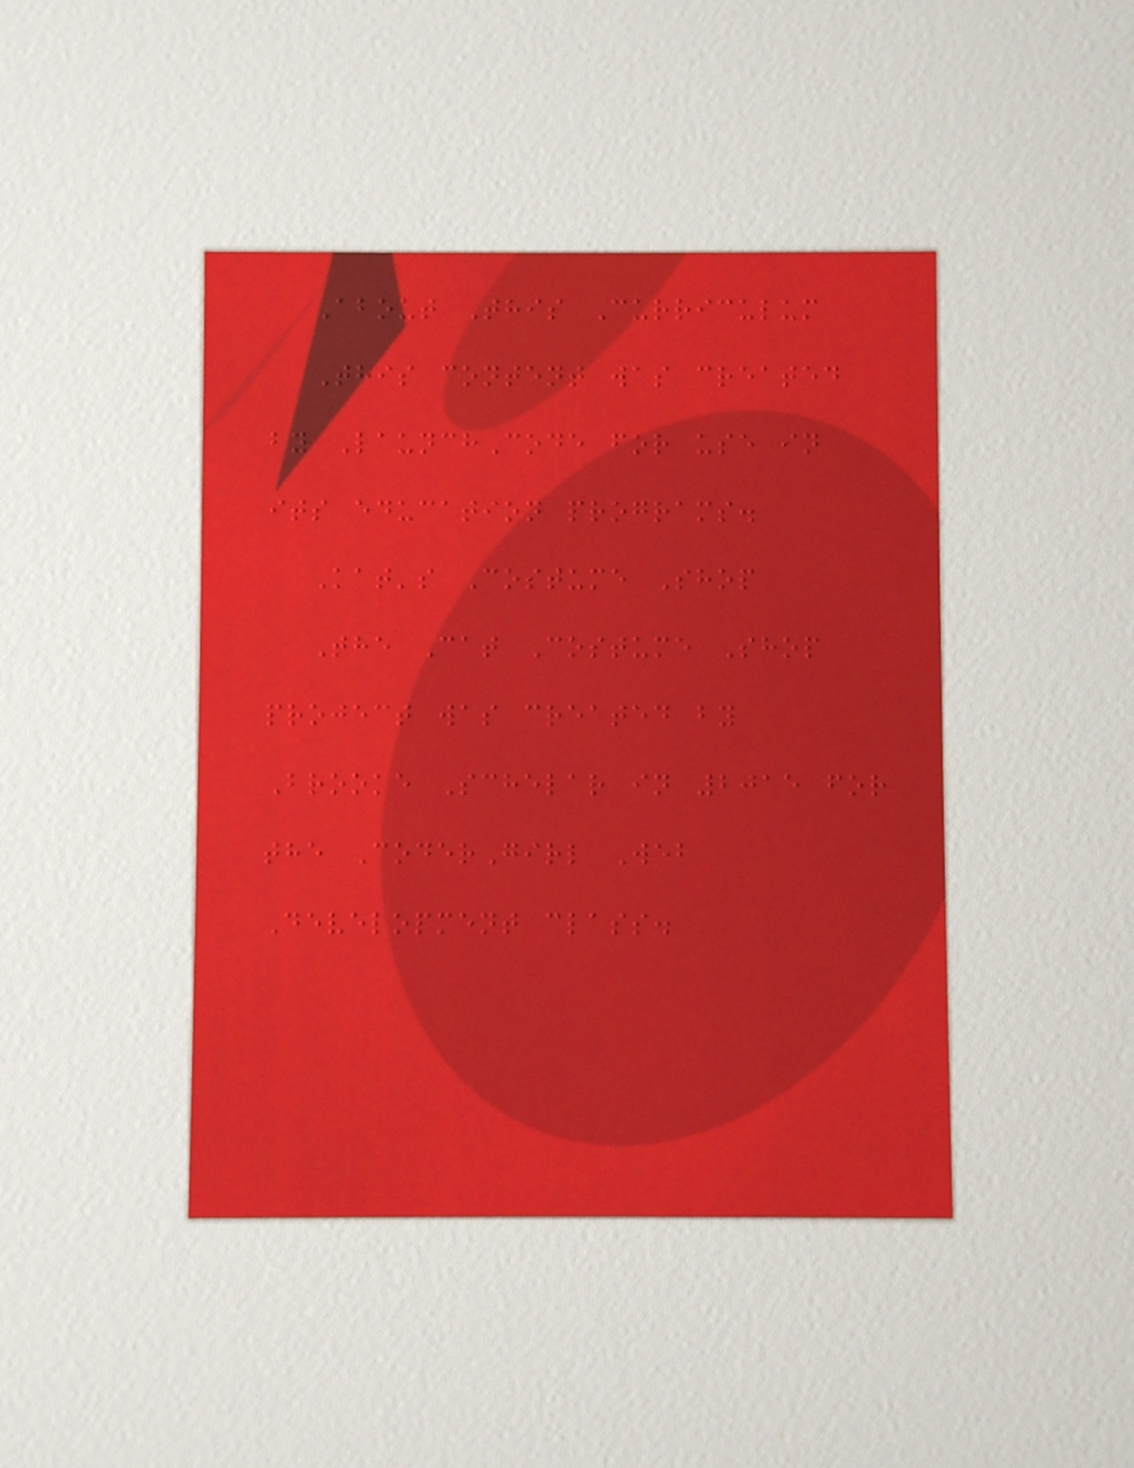About This Curriculum
This content was created
by LaunchCode for use in
its education programs.
Kat's Costume Shop
The Cat Costume Shop
project was created by
Brooke Schelar in 2015 for
the CoderGirl Web
Development class.
